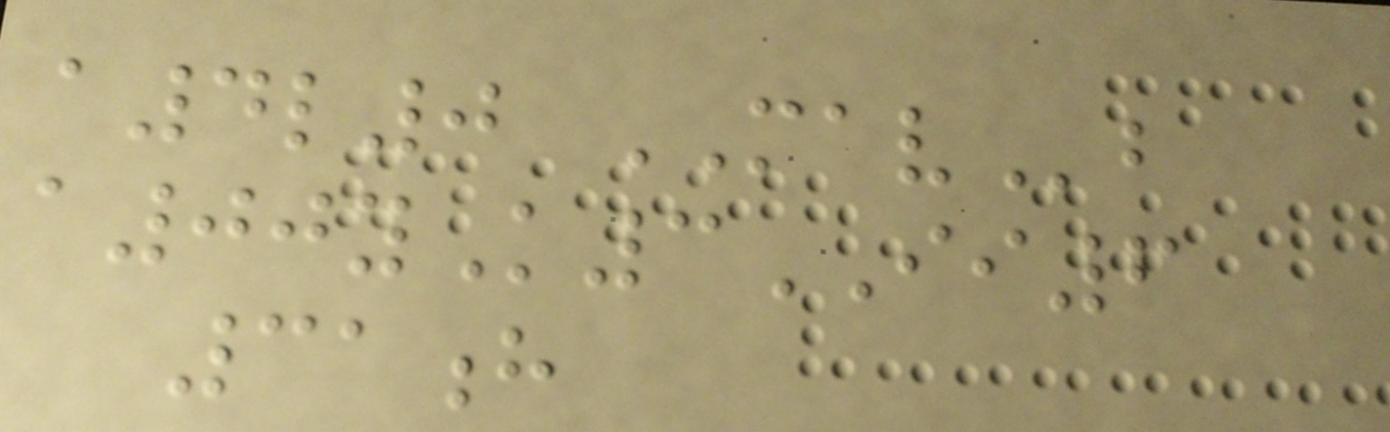a4l0 MAVb
a00yK3II6
31h
